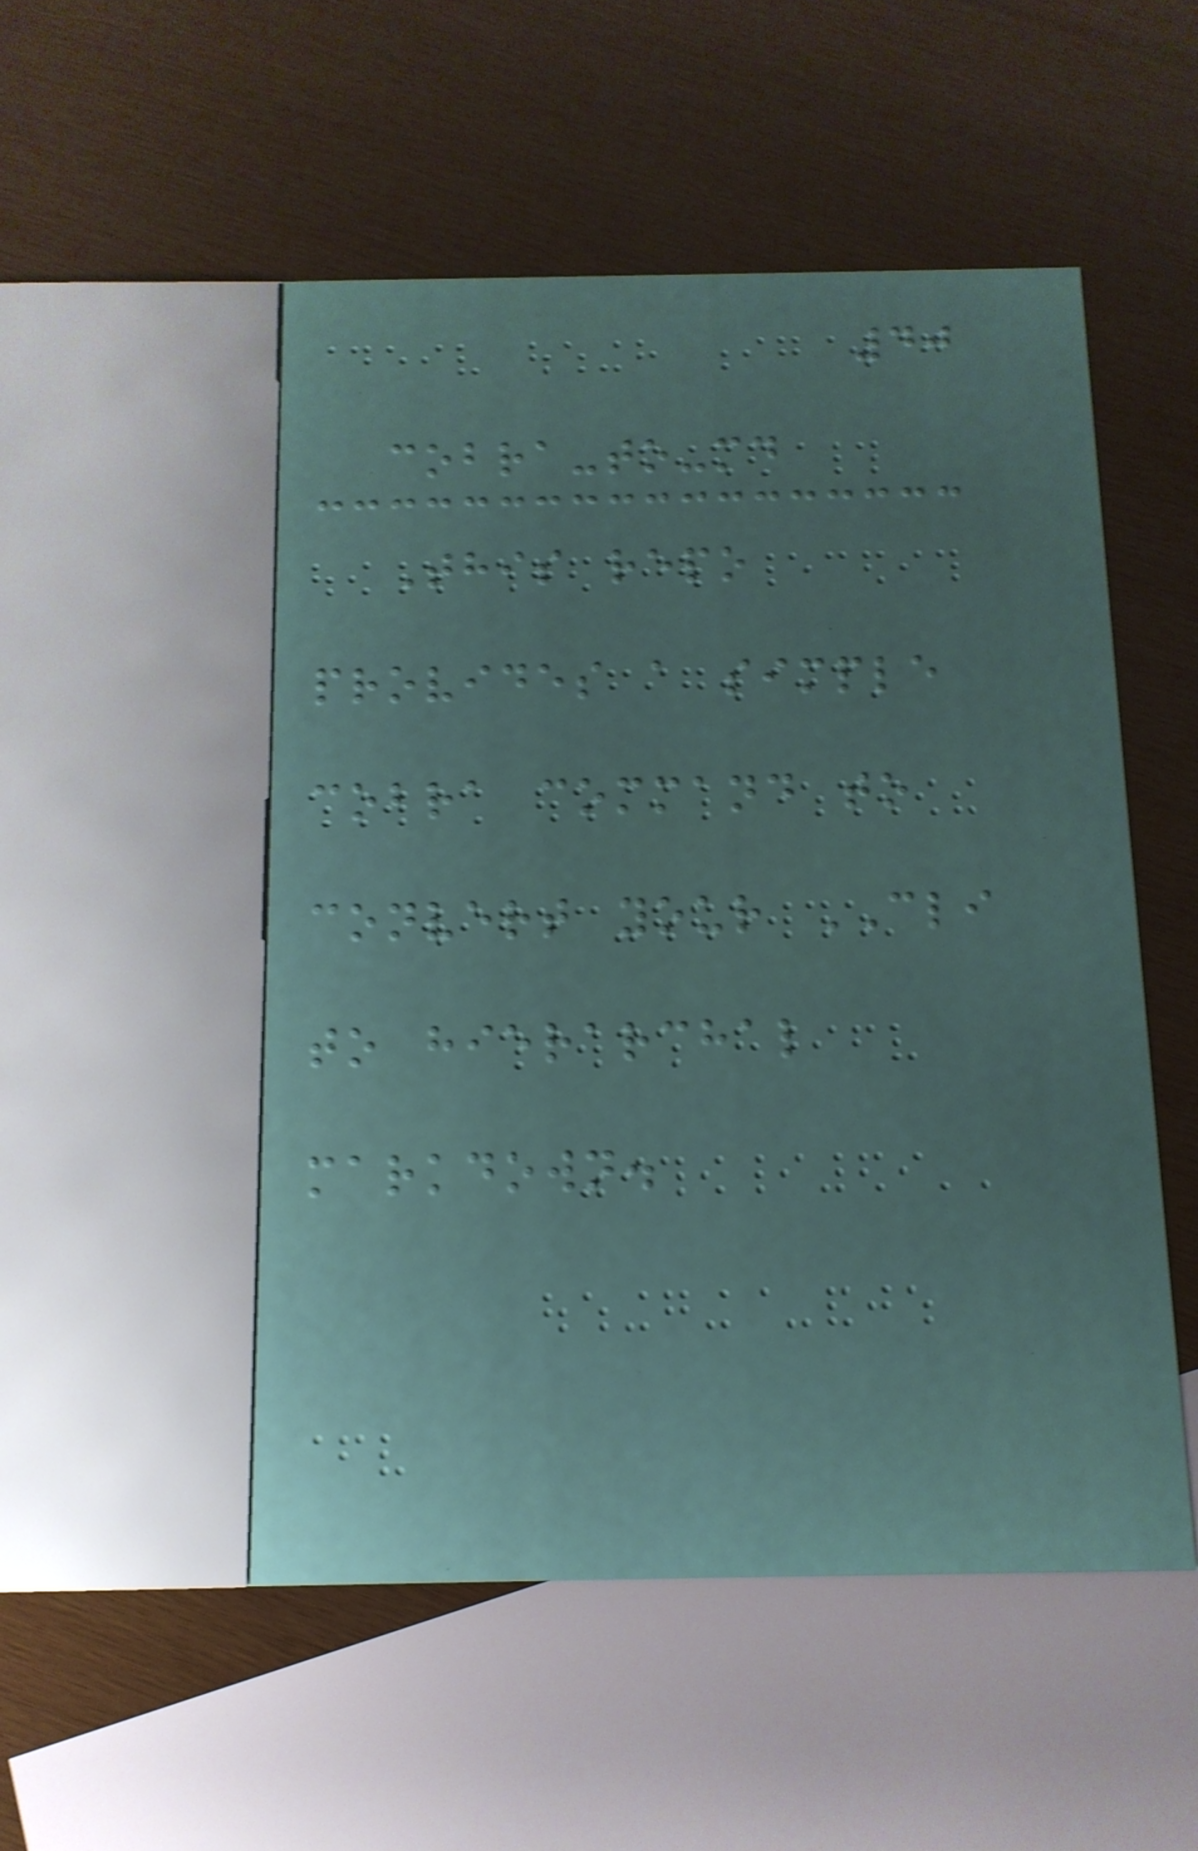40
cobra-to-md
This repo
provides a simple
cobra command to
convert your CLI
to hierarchal
markdown.
